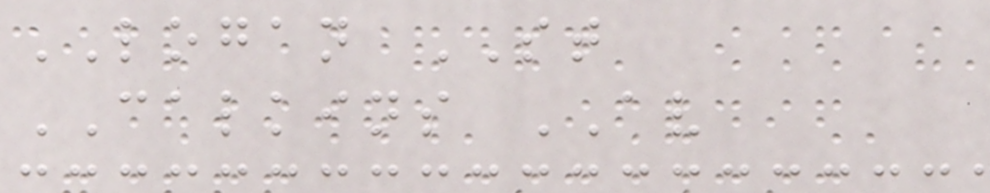LOGAN ST
CALKINS AV
